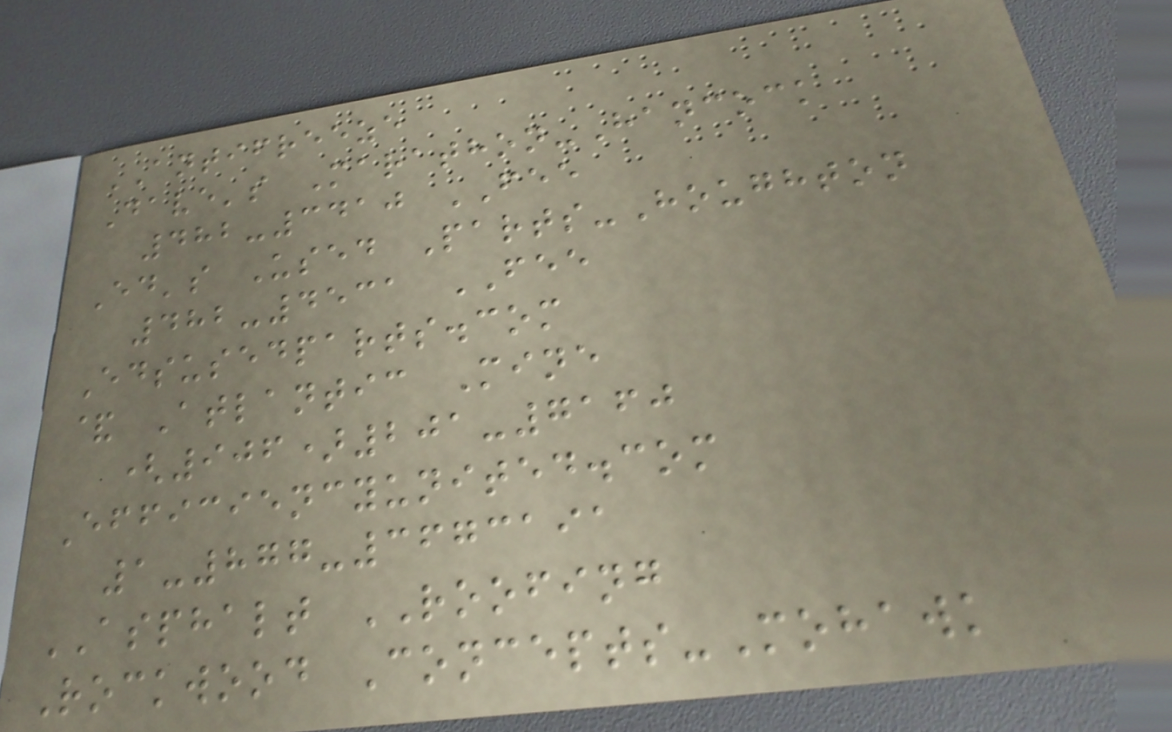ANTIFREEZE
Dave's Marathon-Hancock
482-3410 FEE
Ed's Used Parts-Houghton
482-4531 FEE
Edsusedparts.com
& Atlantic Mine
(906)201-7160
Efficiencyunited.com
1-877-3673191
ASPHALT ROOFING
Rockwood Concepts-Mohawk
